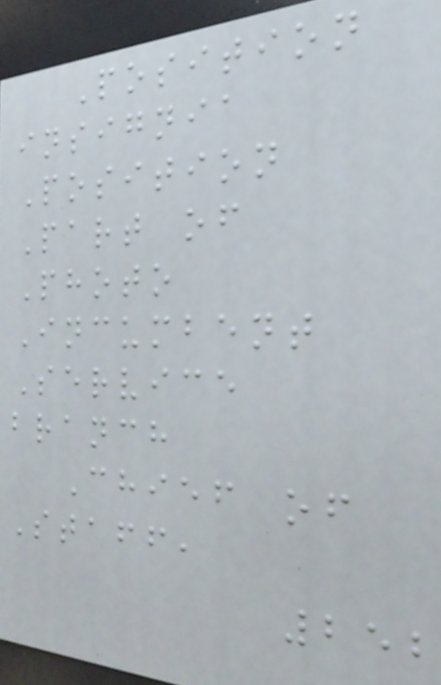Position
insignia
Position
Part of
Photo
Incumbent
Service
branch
Chief of
Staff,
252
